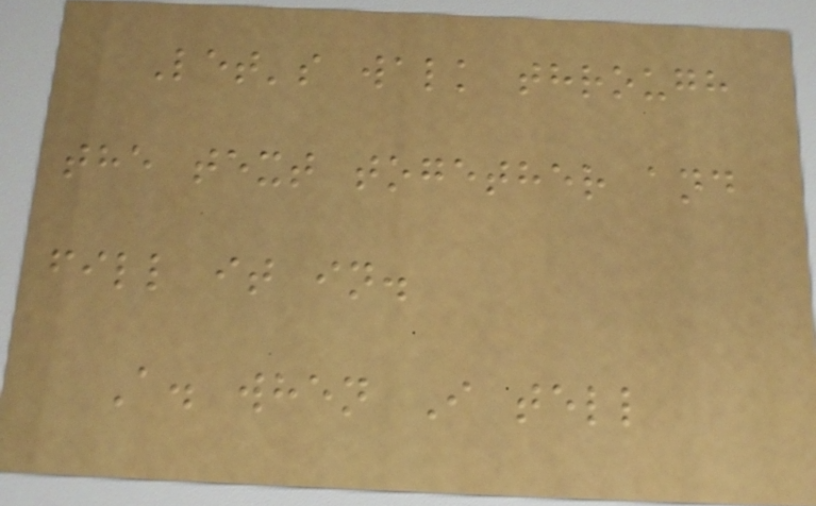Let's walk through
the text together and
fill it in.
A. when I tell
